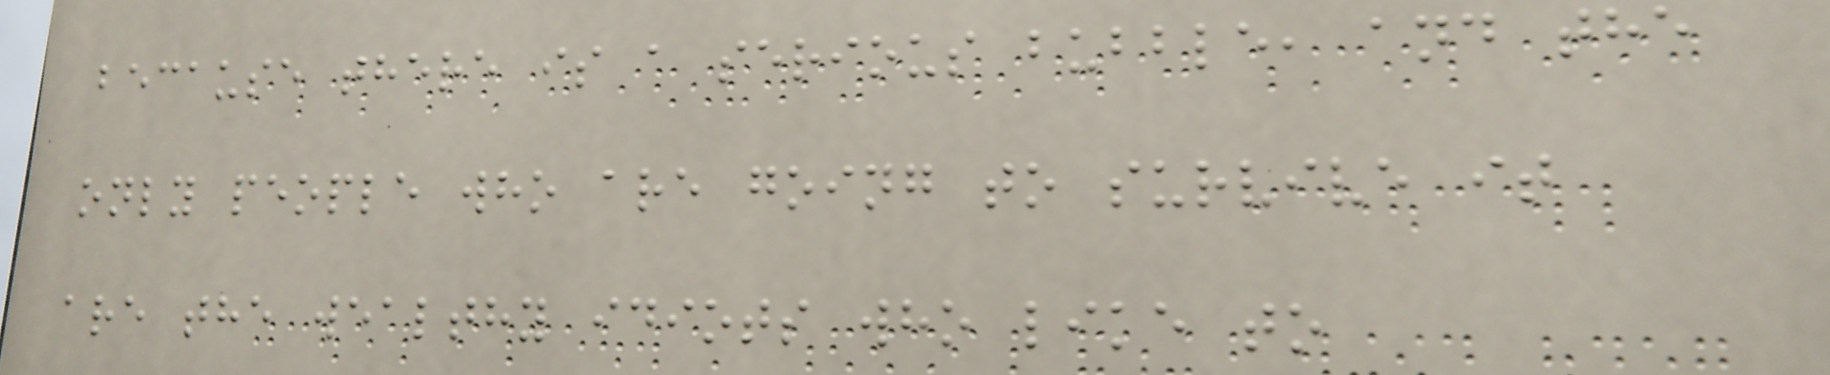because there is a serious bubble, and the
only people who are going to survive it
are the wealthy idiots who like to
